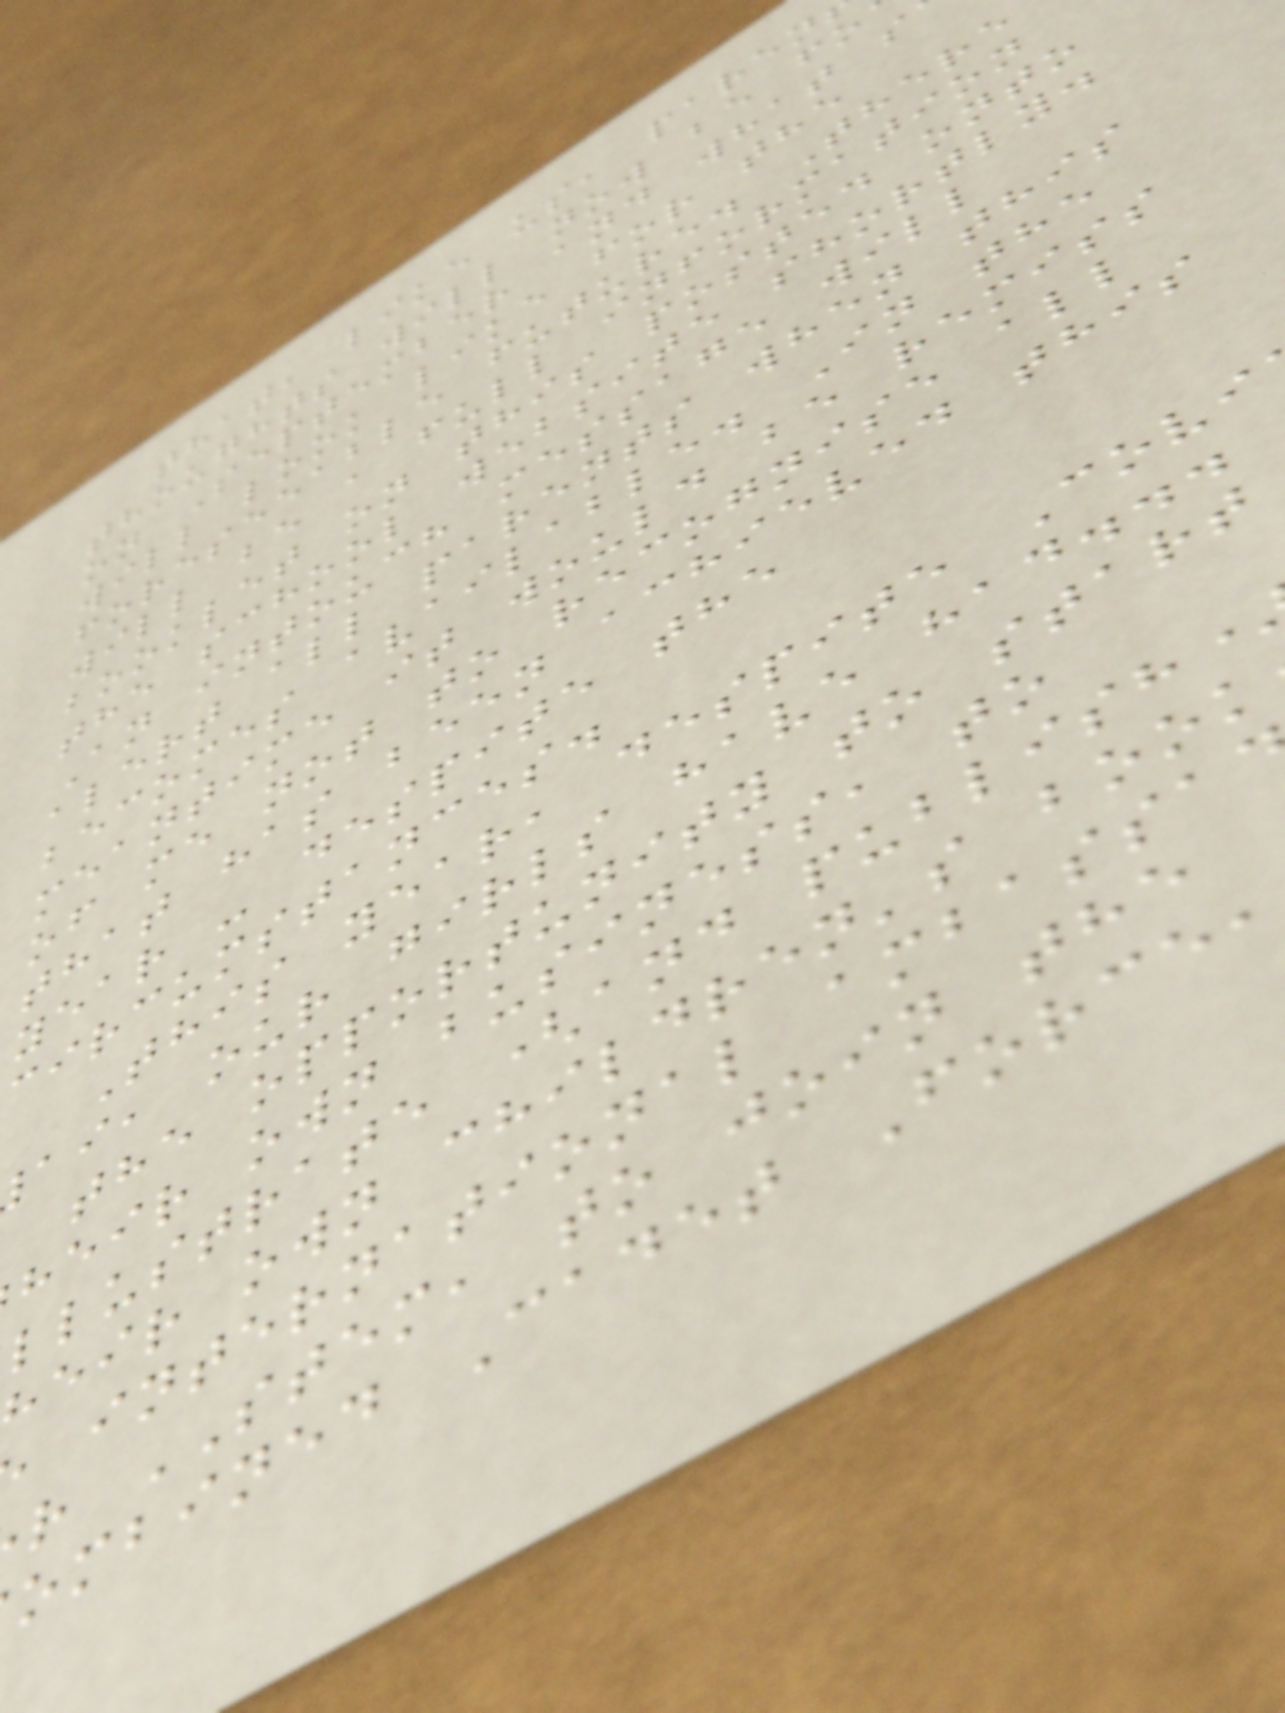that, like us, paren
thoughts will now be fo
on September and what s
will look like for the
foreseeable future. There
will be a full information
booklet on this posted onto
the school website shortly.
An intouch message will
alert all parents when this
becomes available. In the
meantime it would be remiss
of me not to recognise all
that has been achieved this
year - despite the
circumstances.
This year, despite Covi
ai, our girls have had...
the opportunity to start
heir own business, to
llustrate (and publish
eir own children's book
international ambassa
r STEM, to join the
ombined Cadet Force,
